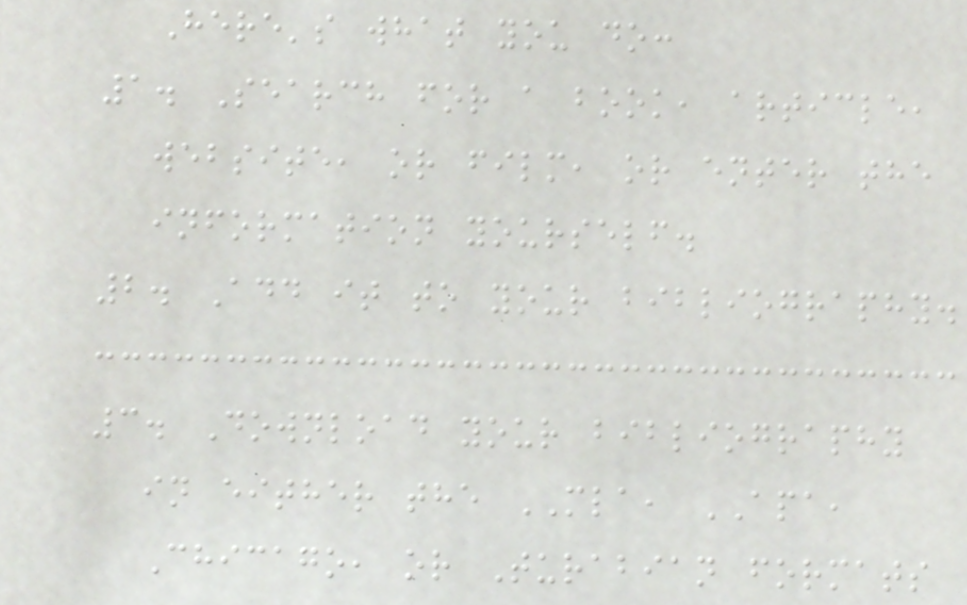Here's what you do:
1. Search for a book, article,
website, or film, or enter the
information yourself.
2. Add it to your bibliography.
3. Download your bibliography
in either the MLA, APA,
Chicago, or Turabian formats
